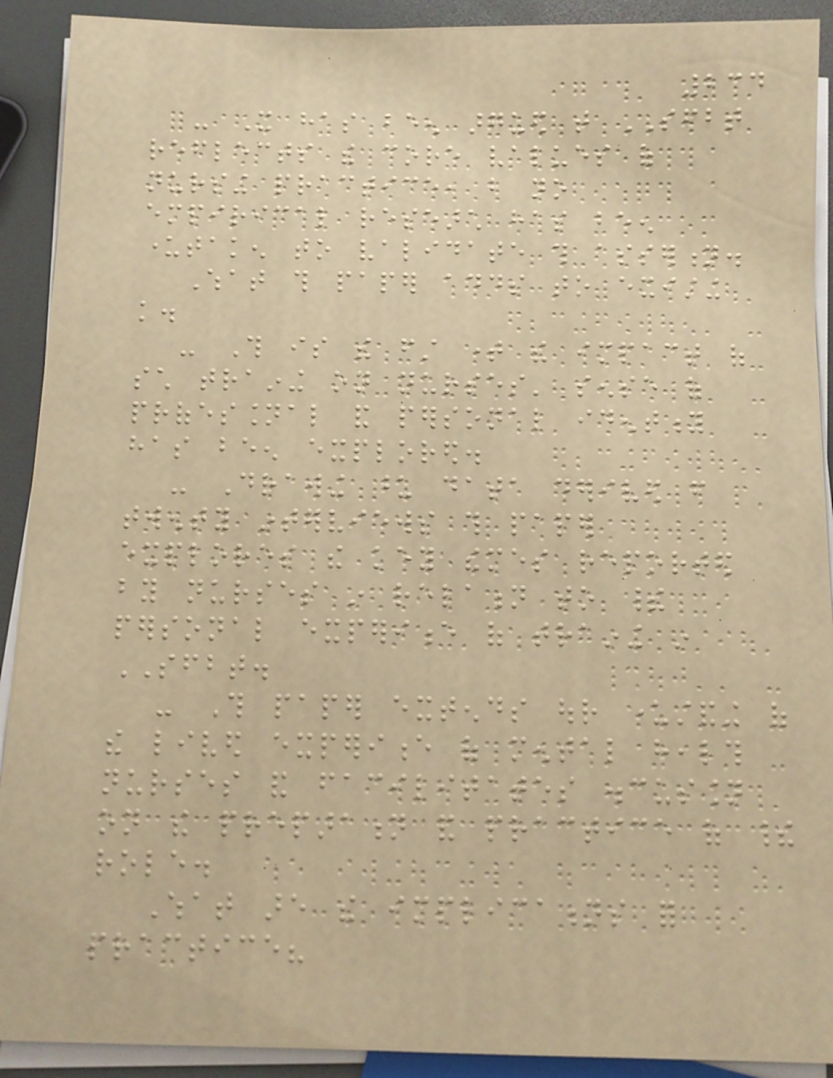234
- It has been argued that SFBT
reflects the core values of
nursing practice, but no
empirical research has been
undertaken to validate this assertion.
What this paper adds to existing
knowledge.
- This is the first time the impact of
such training on nurses' sense of
professional and personal identity
has been explored.
- Drawing upon data derived from
twenty interviews this paper
explores the key themes reported
by nurses in relation to their
personal experience of training in
SFBT.
- This paper extends our understanding of
the lived experience of mental health
nurses and facilitates discussion
on the preparation and practice of their
role.
What are the implications for
practice?
